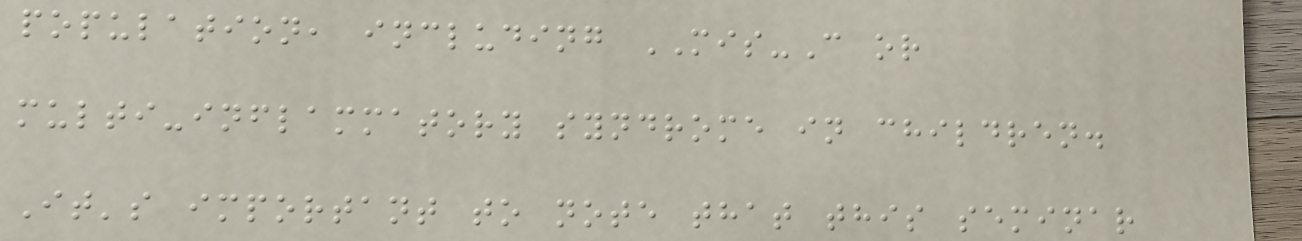population, including MIS-C or
multi-inflammatory syndrome in children.
It's important to note that this seminar
